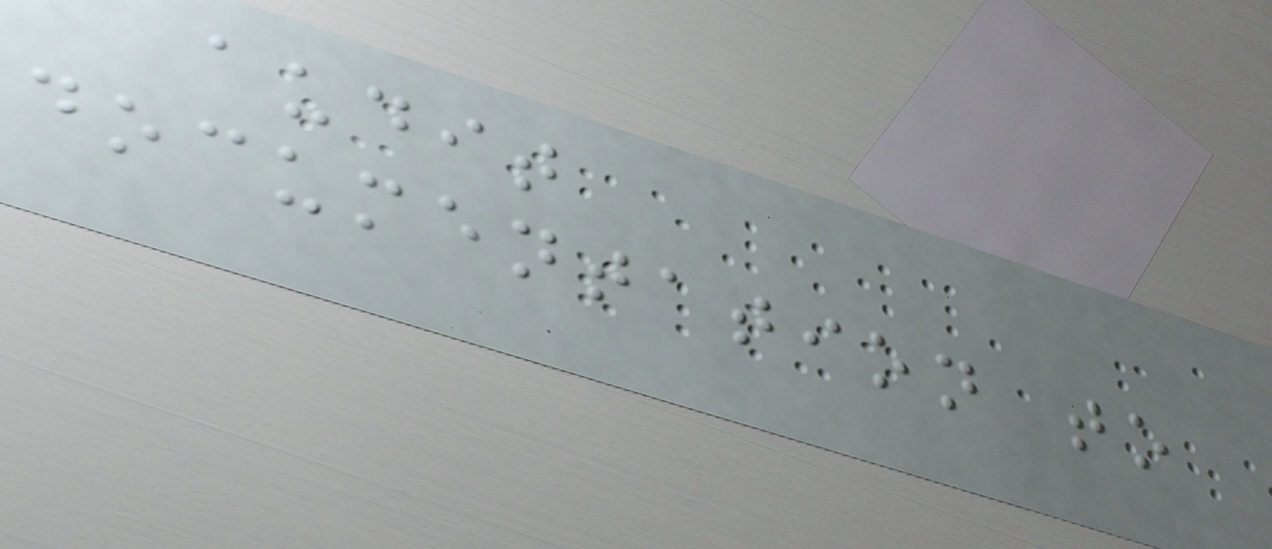audit
documentation to
